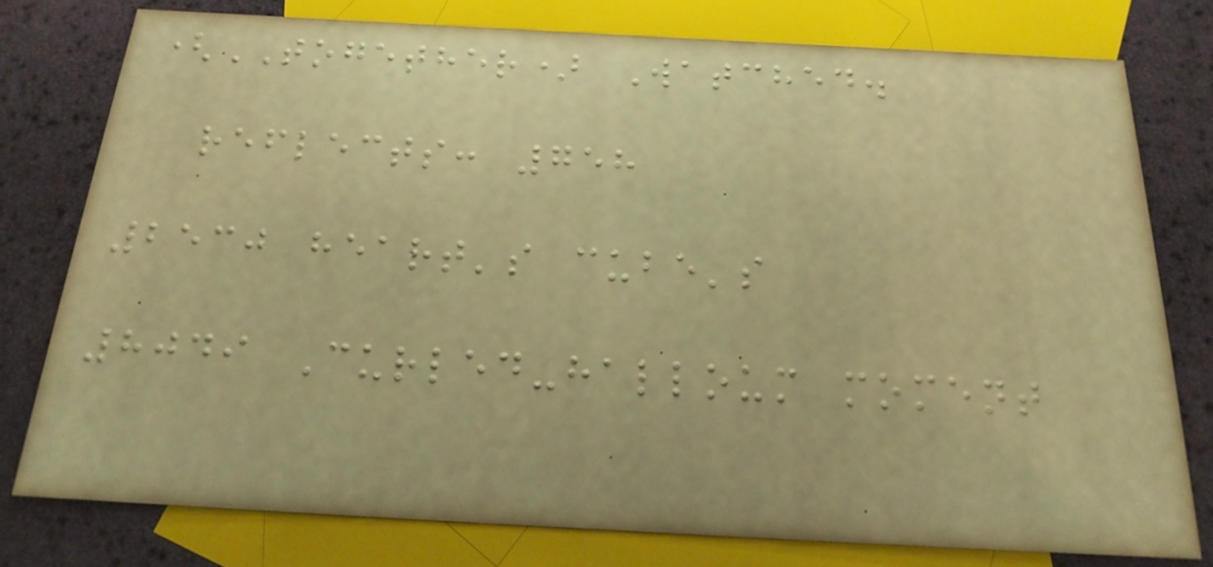(TOGETHER) Watched.
reflects: 758
2530 heart's cube's
8049 Curled-halloum moment
